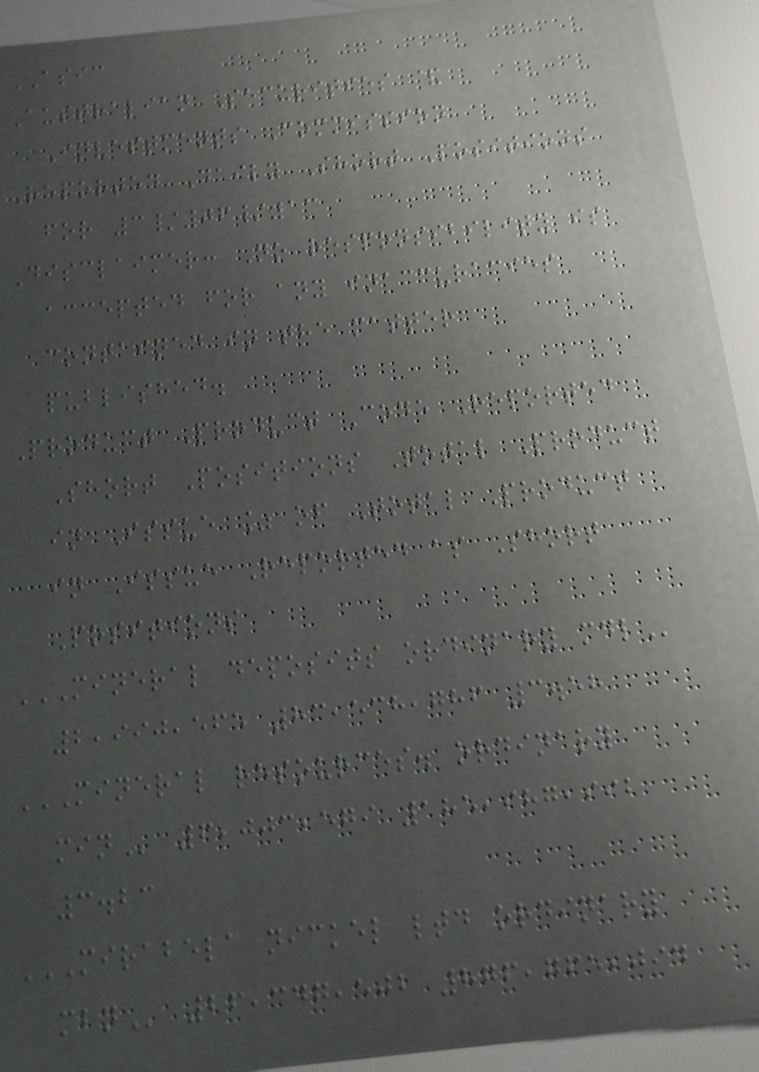ASIC
Australian Securities &
Investments Commission
Reported Daily Short Positions
for 3/06/13
Disclaimer: No responsibility is
accepted for any inaccuracies
contained in the matter
published.
Product Product Code Reported
Short Positions Total Product
in Issue % of Total Product
in Issue Reported as Short
Positions
MINERAL DEPOSITS ORDINARY MDL
2,990,565 83,538,786 3.58
MINERAL RESOURCES. ORDINARY
MIN 6,003,579 185,987,992
3.23
MIRABELA NICKEL LTD ORDINARY
MBN 26,347,502 876,765,094
